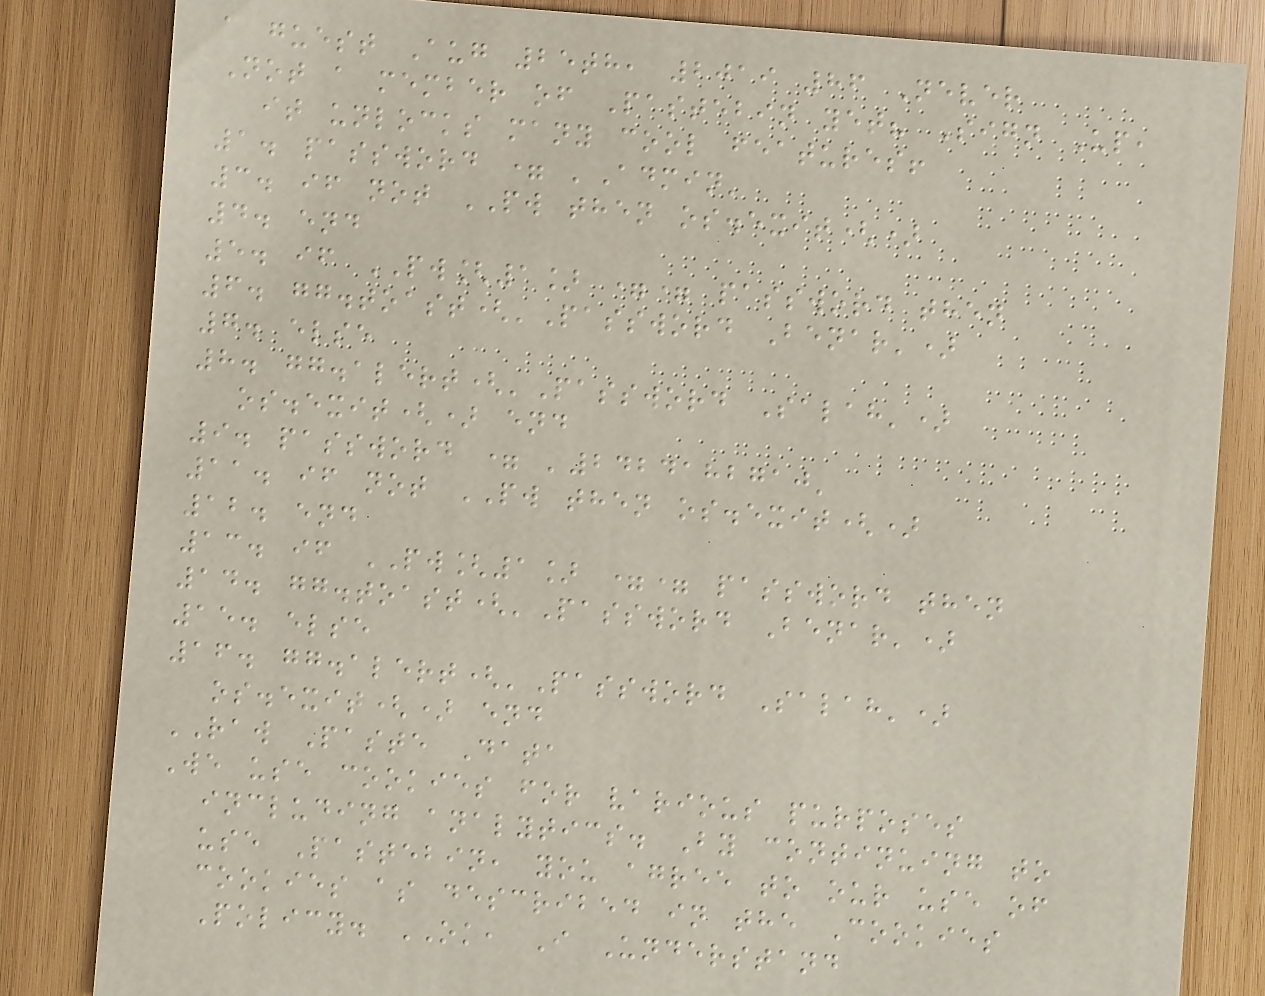a guest Aug 25th, 2019 86 Never
Not a member of Pastebin yet? Sign Up,
it unlocks many cool features!
1. password = 'Admin'
3. if not PW then os.exit()
4. end
5. if PW[1] == password then
6. gg.toast('Password Benar')
7. else
8. gg.alert('Password Salah')
os.exit() end
9. password = '2424182710'
11. if not PW then os.exit()
12. end
13. if PW[1] == password then
14. gg.toast('Password Benar')
15. else
16. gg.alert('Password Salah')
os.exit() end
RAW Paste Data
We use cookies for various purposes
including analytics. By continuing to
use Pastebin, you agree to our use of
cookies as described in the Cookies
Policy. OK, I Understand
